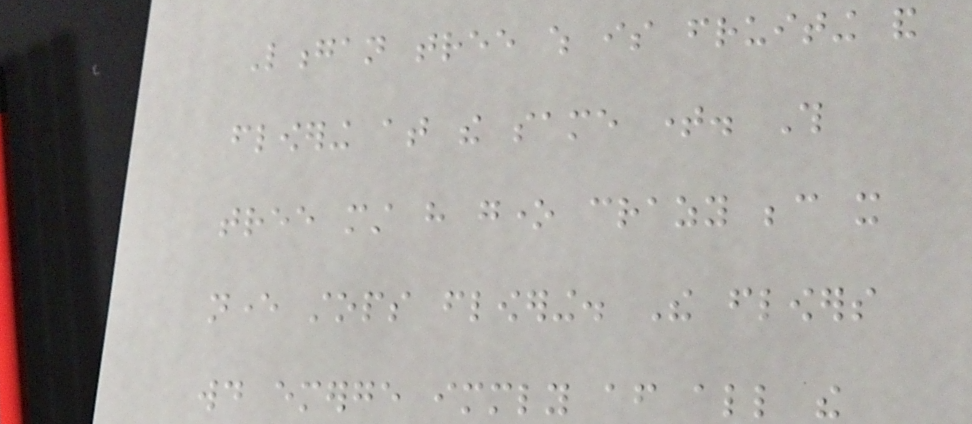Longan tree which is fruiting and
flowering at the same time. This
tree must have gone crazy because it
never stops flowering. The flowers
would emerge immediately after all the
